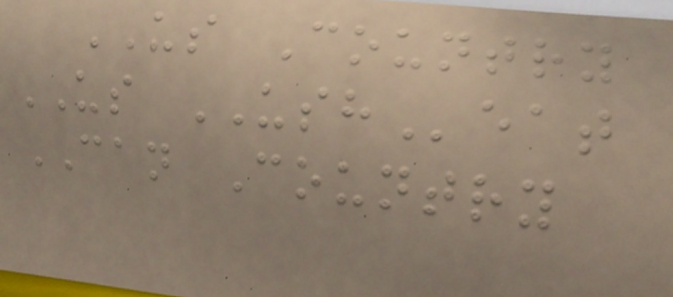US Country
US USHeat
CAN Country
